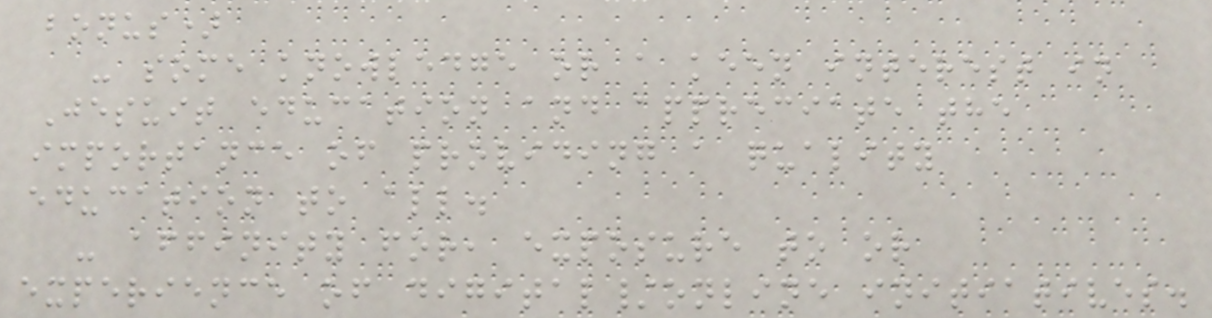bonus)
- some knowledge or a keen interest in
Jesuit education and appreciate the
importance of providing a quality
education to all.
- affinity for, exposure to or
experience of digital/online initiatives.
